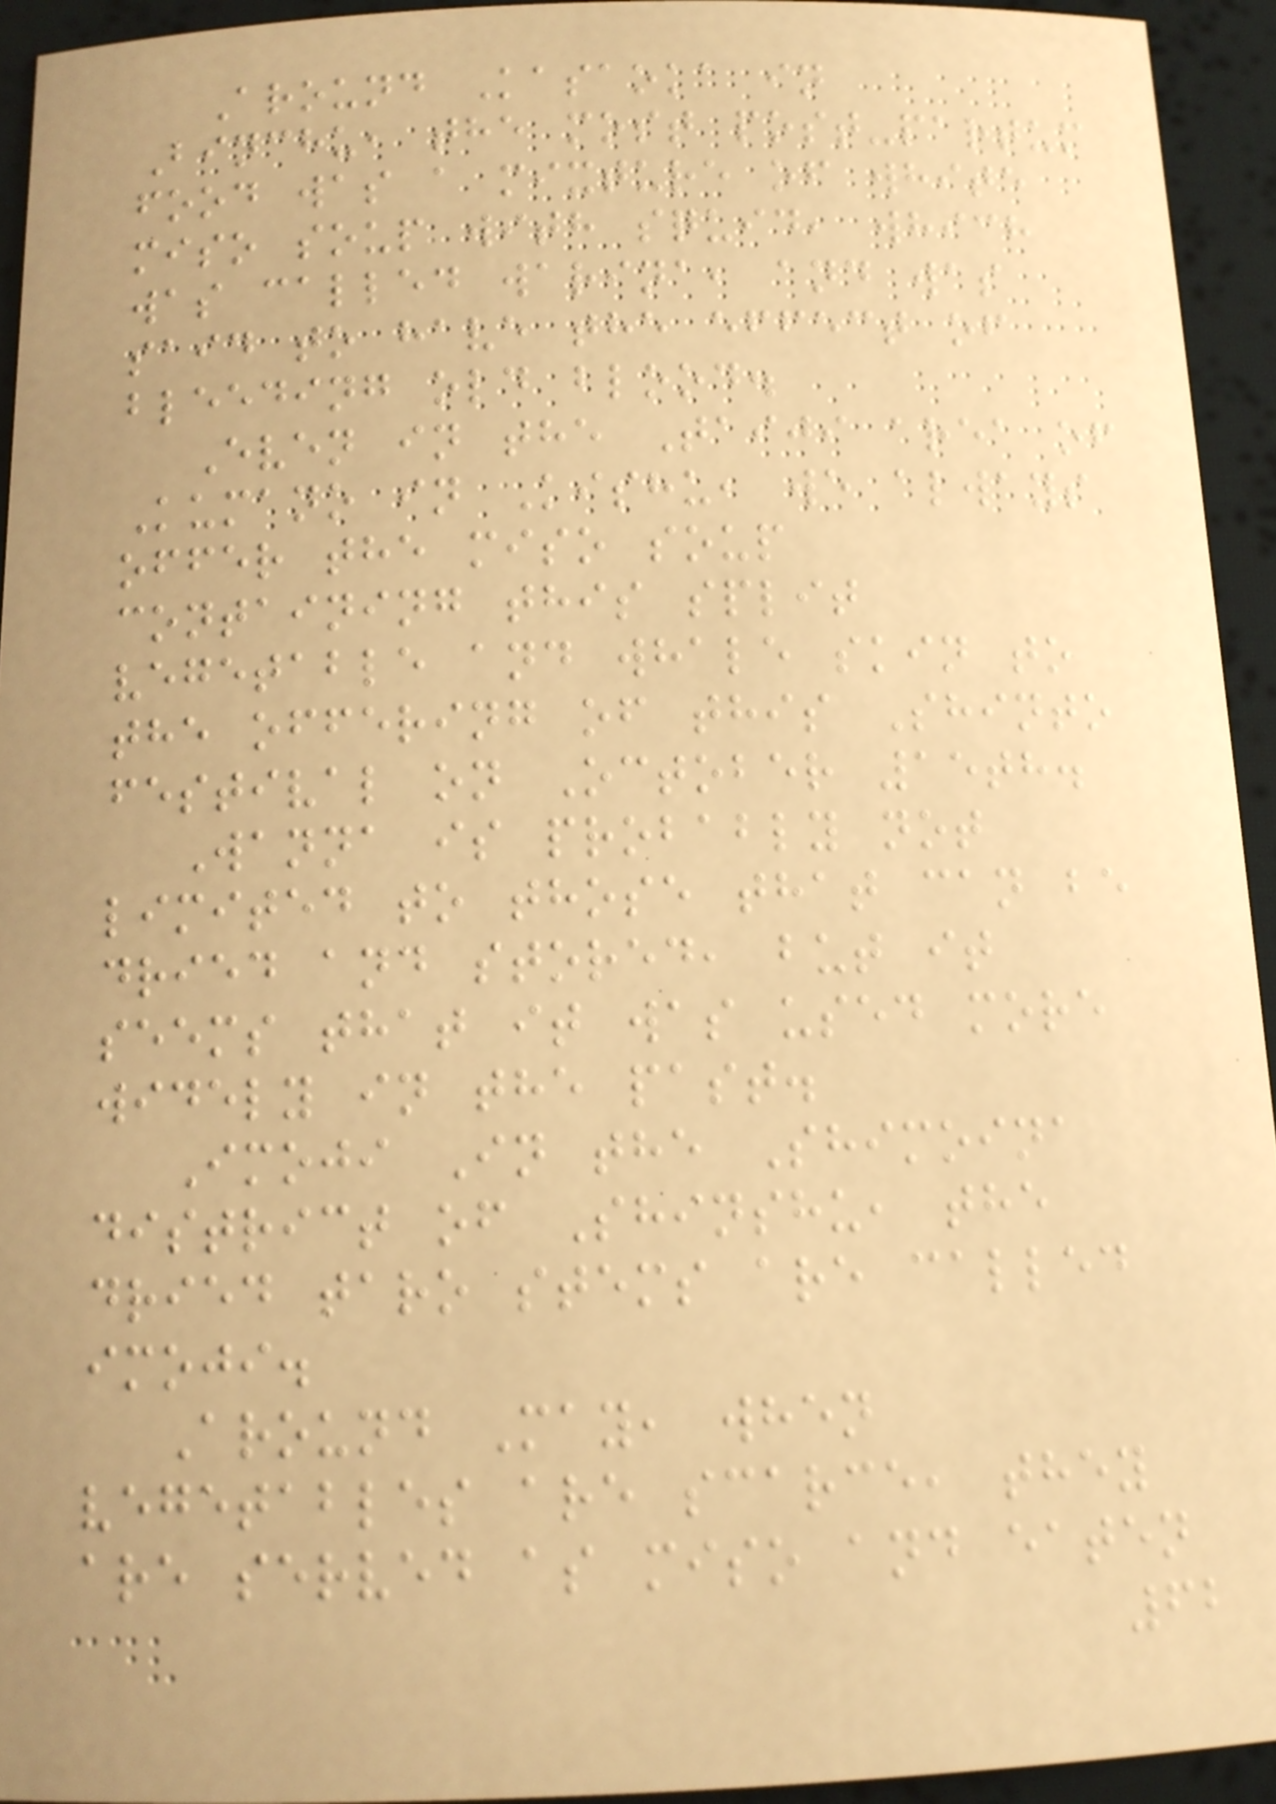Around Kasaoka in
Binchu, the most post-partum
food was a mixture of white
miso soup with squid, which
was called warina, and was
said to have the effect of
bleeding old blood.
Even in the Taiji area of
Kumano in Kishu, we always
offer the miso soup
containing this split
vegetable and whale skin to
the offering of this Shinto
festival on October 15th.
Wanna is probably not
limited to those that can be
dried and stored, but it
seems that it was used more
widely in the past.
Imoji In the Shimoina
district of Shinshu, the
dried taro stems are called
imoji.
Around May, when
vegetables are scarce, they
are served as miso and eaten
62
